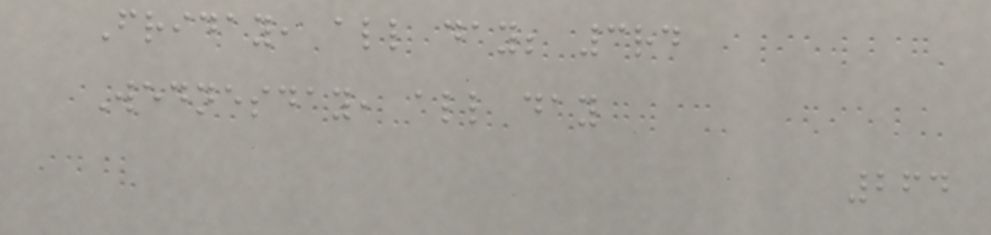Friday, all day; 3rd
Wednesday, all day
264
